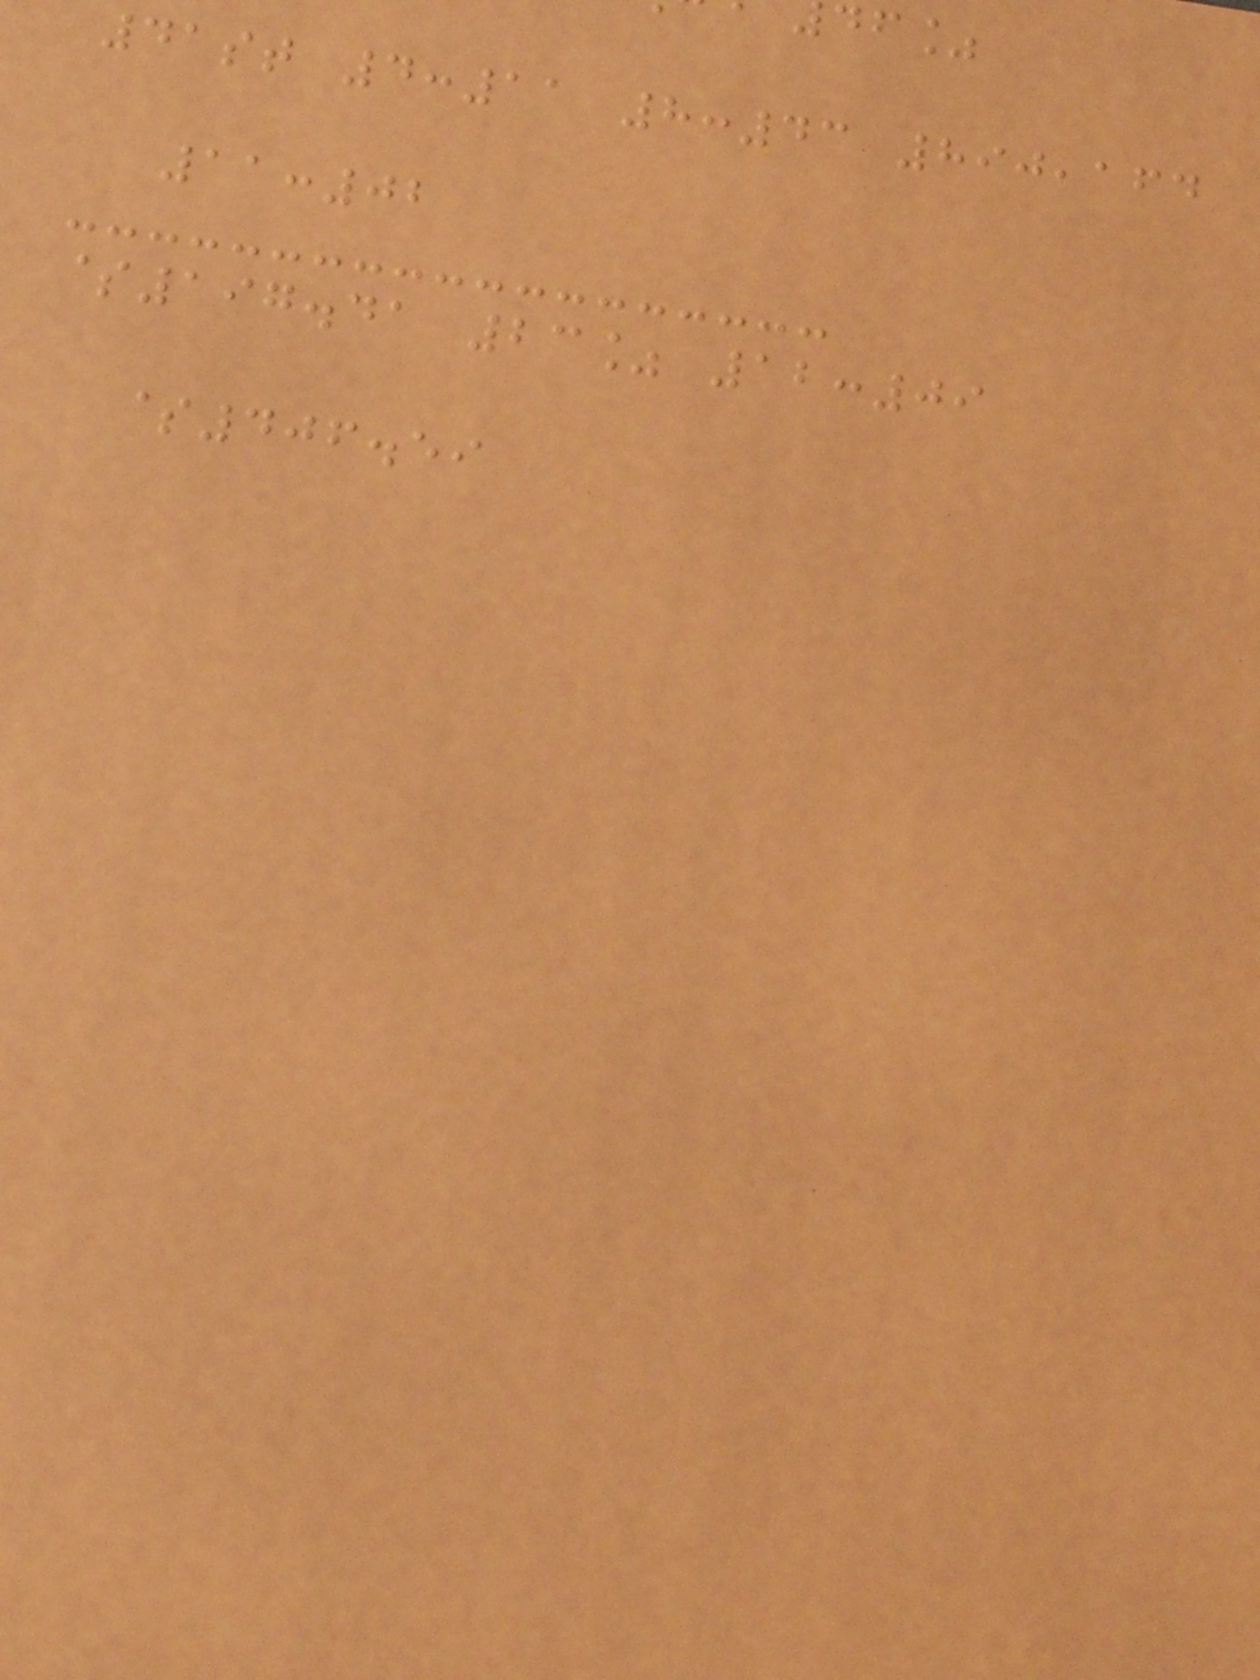41st 4:11 8:43 890,164
11:02
$197.41 23% 12:09
$406.59
